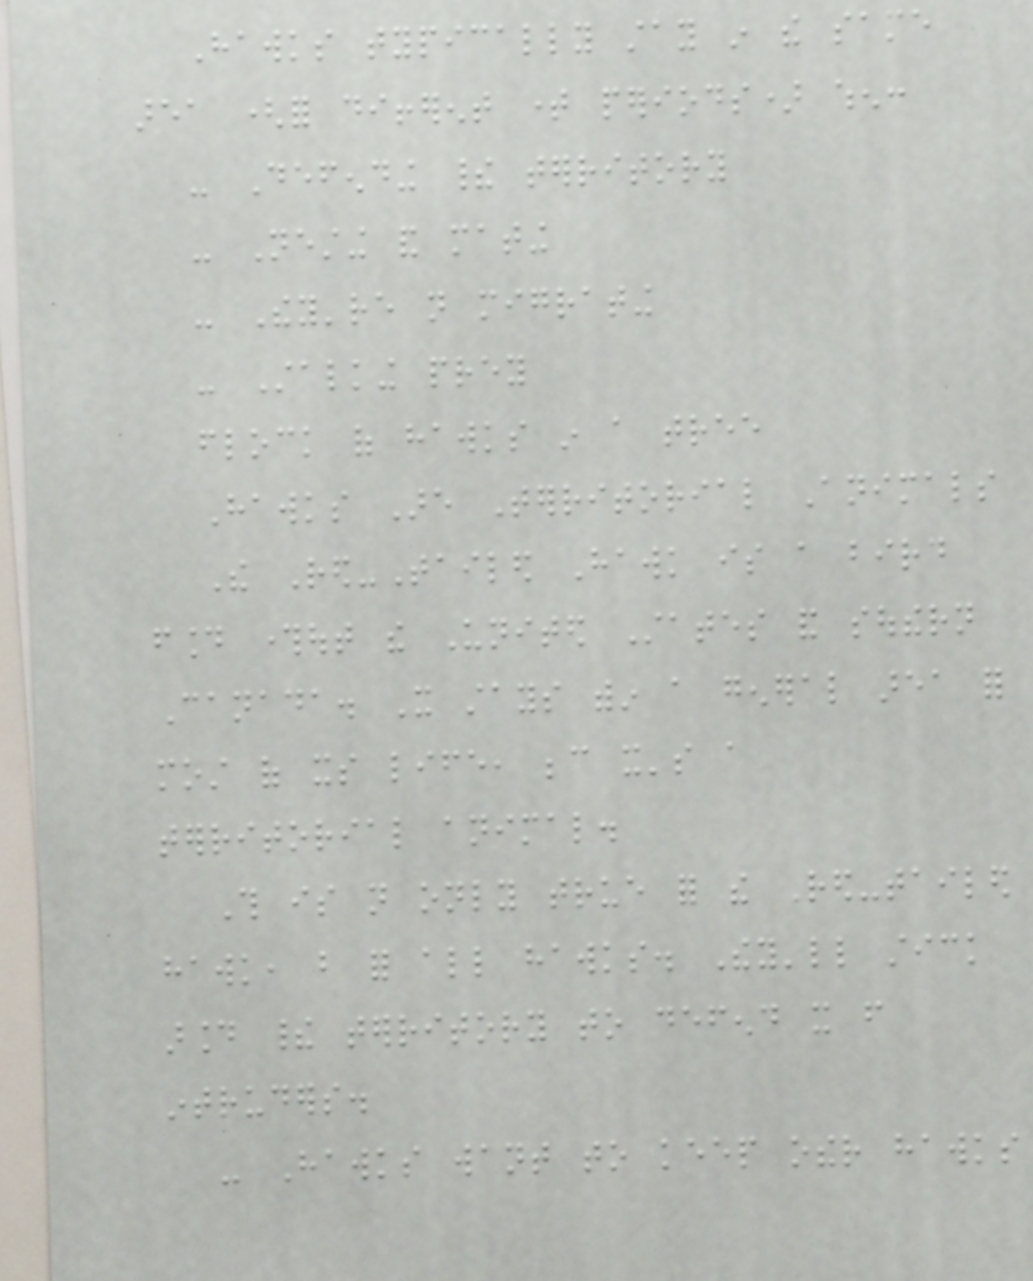Hawks typically stay in the same
area (for different time periods) when:
- Defending their territory
- Nesting and mating
- They're not migrating
- Stalking prey
flock of hawks in a tree
Hawks Are Territorial Animals
The Red-Tailed Hawk is a bird
found throughout the United States and southern
Canada. It stays within a general area for
most of its life, because it's a
territorial animal.
This is not only true for the Red-tailed
hawk, but for all hawks. They'll stick
around their territory to defend it from
intruders.
- Hawks want to keep other hawks
